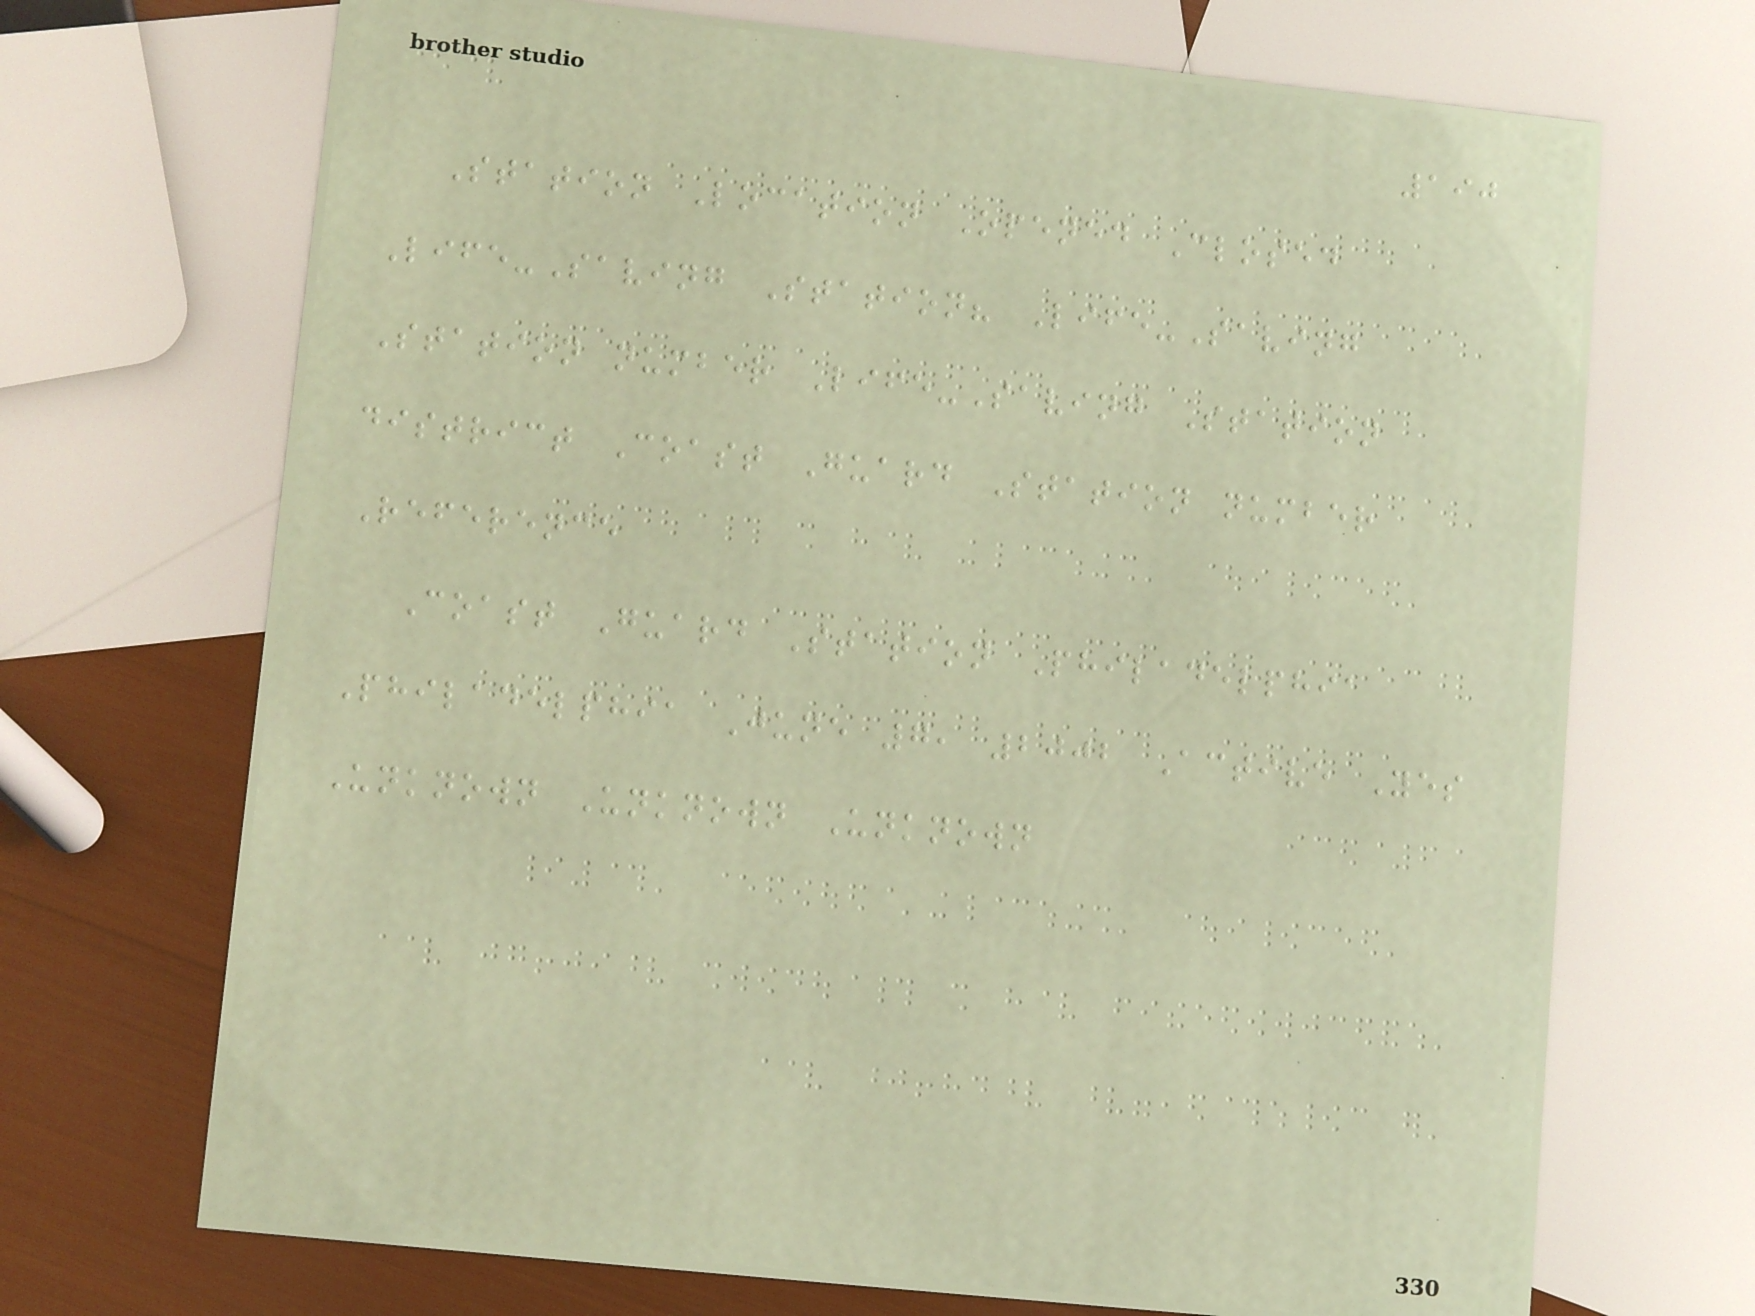190
Station Location Opened Closed
Life-Saving Station? Life-Saving
Station number Life-Saving Station
district Coast Guard Station number
Reference
Coast Guard Station Philadelphia
Philadelphia June 7, 2002 Active Yes
Unknown Unknown Unknown
